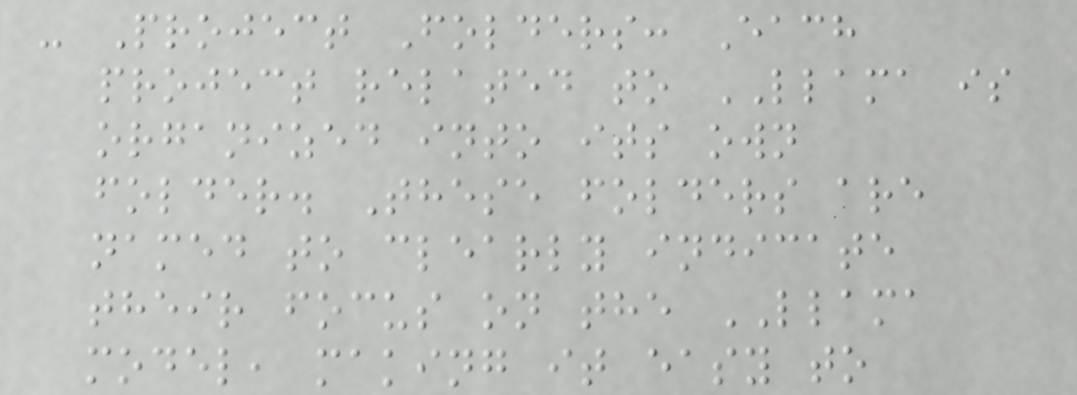- Project Folders: Each
project related to LLAMA is
organized into its own
folder. These folders are
named to clearly indicate
their focus on the LLAMA
model, making it easy to
